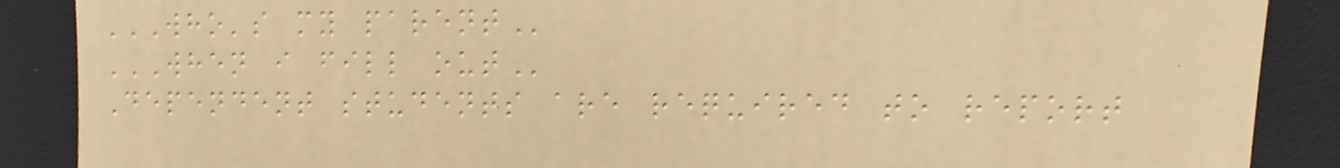WHO'S MY PARENT
WHEN I FILL OUT
Dependent students are required to report
